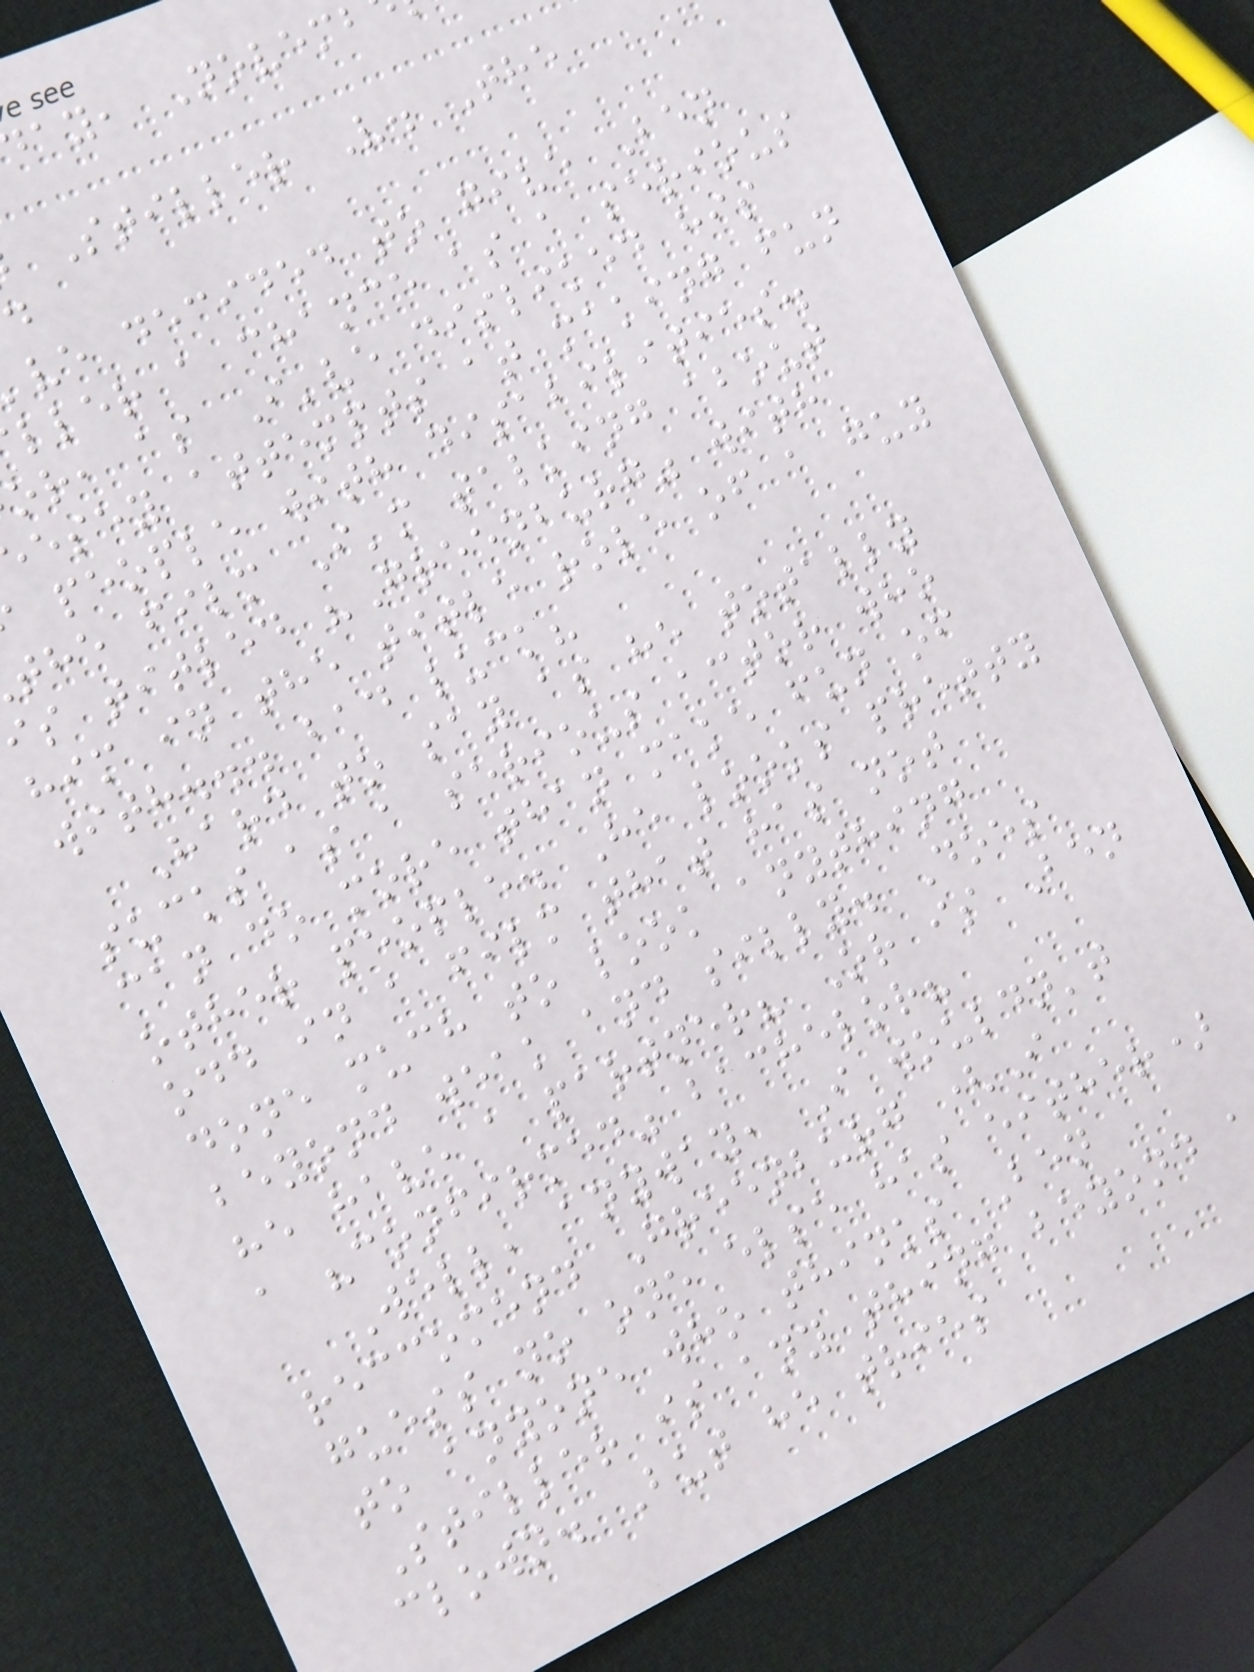ay, Novemb
Stiller V. The
ve decided to give Ben
ller a chance as a serious
or, as I've disliked his
esey attempts at making fun
people with disabilities.
the film I'm talking about
s titled "Greenburg" with
him in the title role of a guy
with... bad luck?
Hard to say as he totally
sucks as a serious actor who
can do more than make fun of
other people. He looks pretty
odd in a film that has not
done much to look anything
beyond weak and silly. Does
he have a partner? Or is Ben
a "confirmed" bachelor?
Well, anyway, I wouldn't
reccomend Greenburg (I
guess no one else has either)
to anyone who thinks Ben
Stiller is any thing beyond
clown. But he tries
